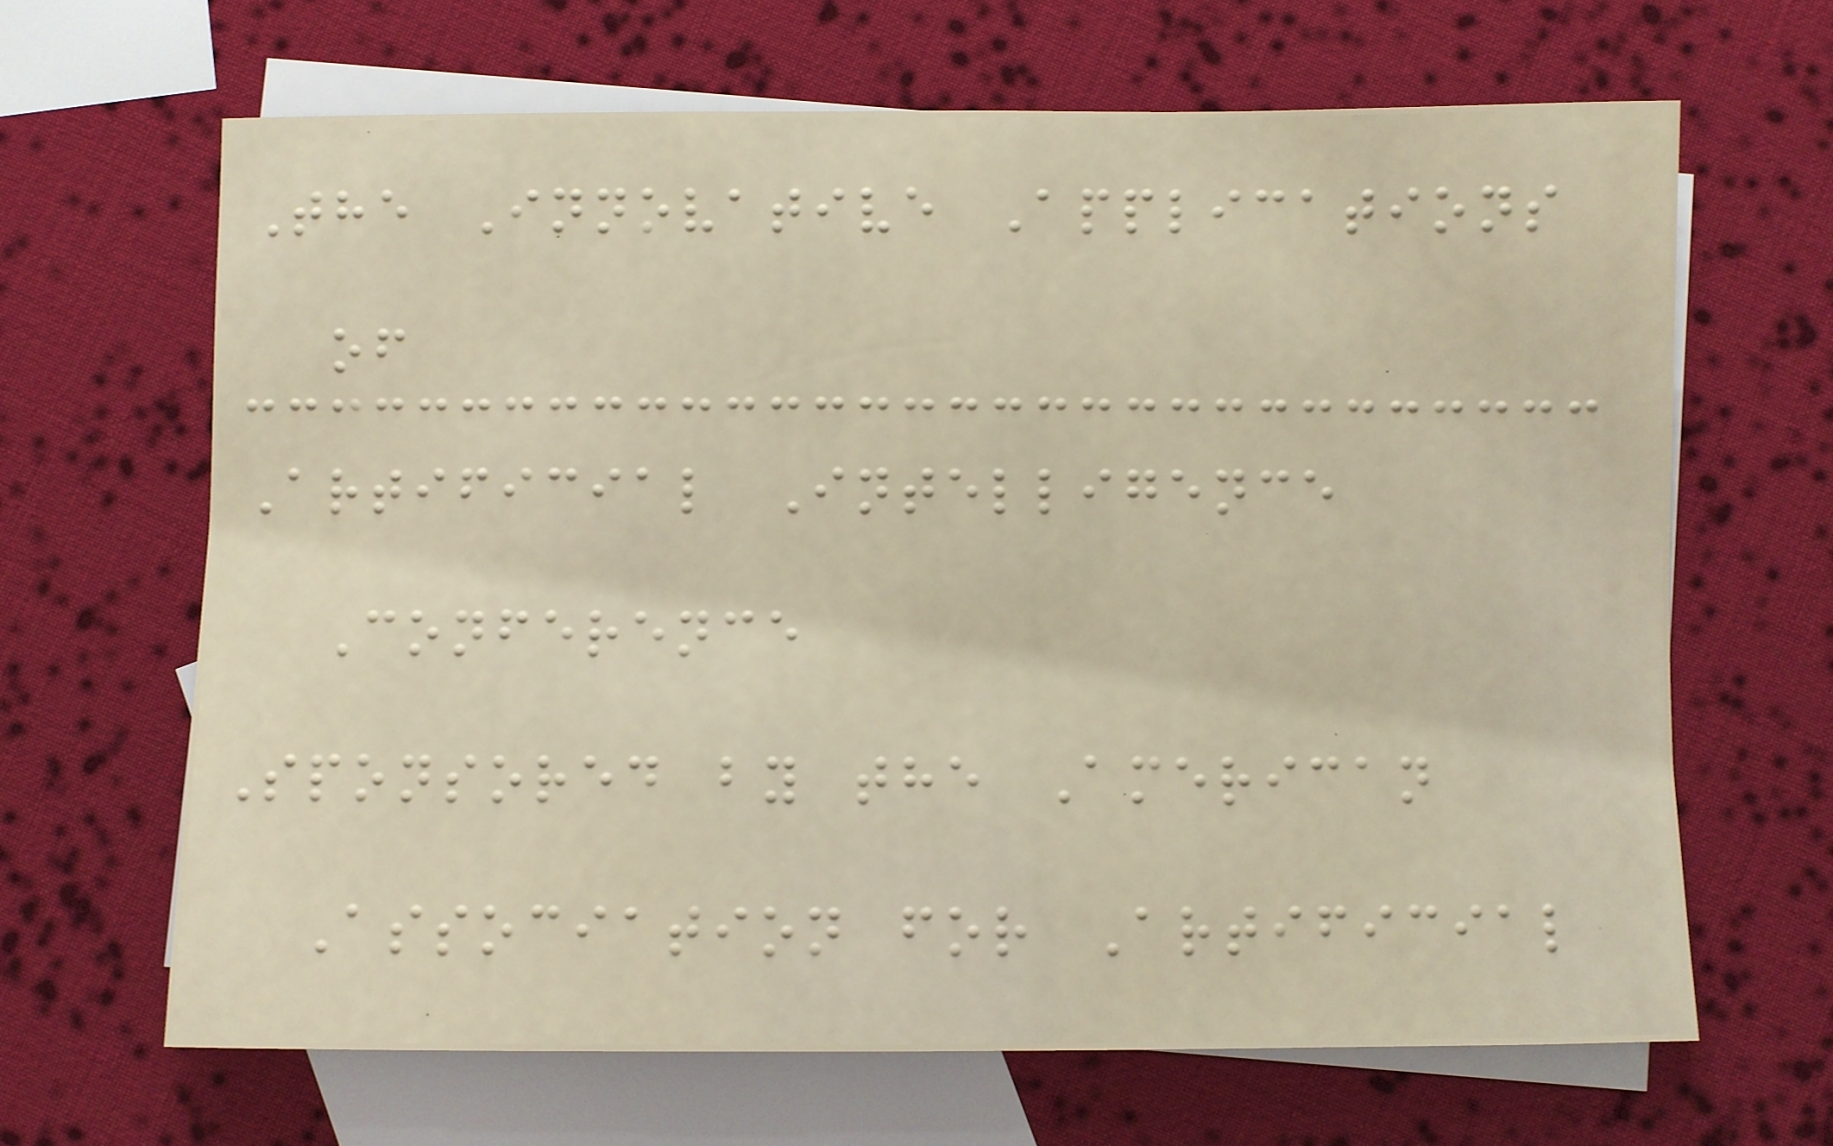The Innovative Applications
of
Artificial Intelligence
Conference
Sponsored by the American
Association for Artificial
